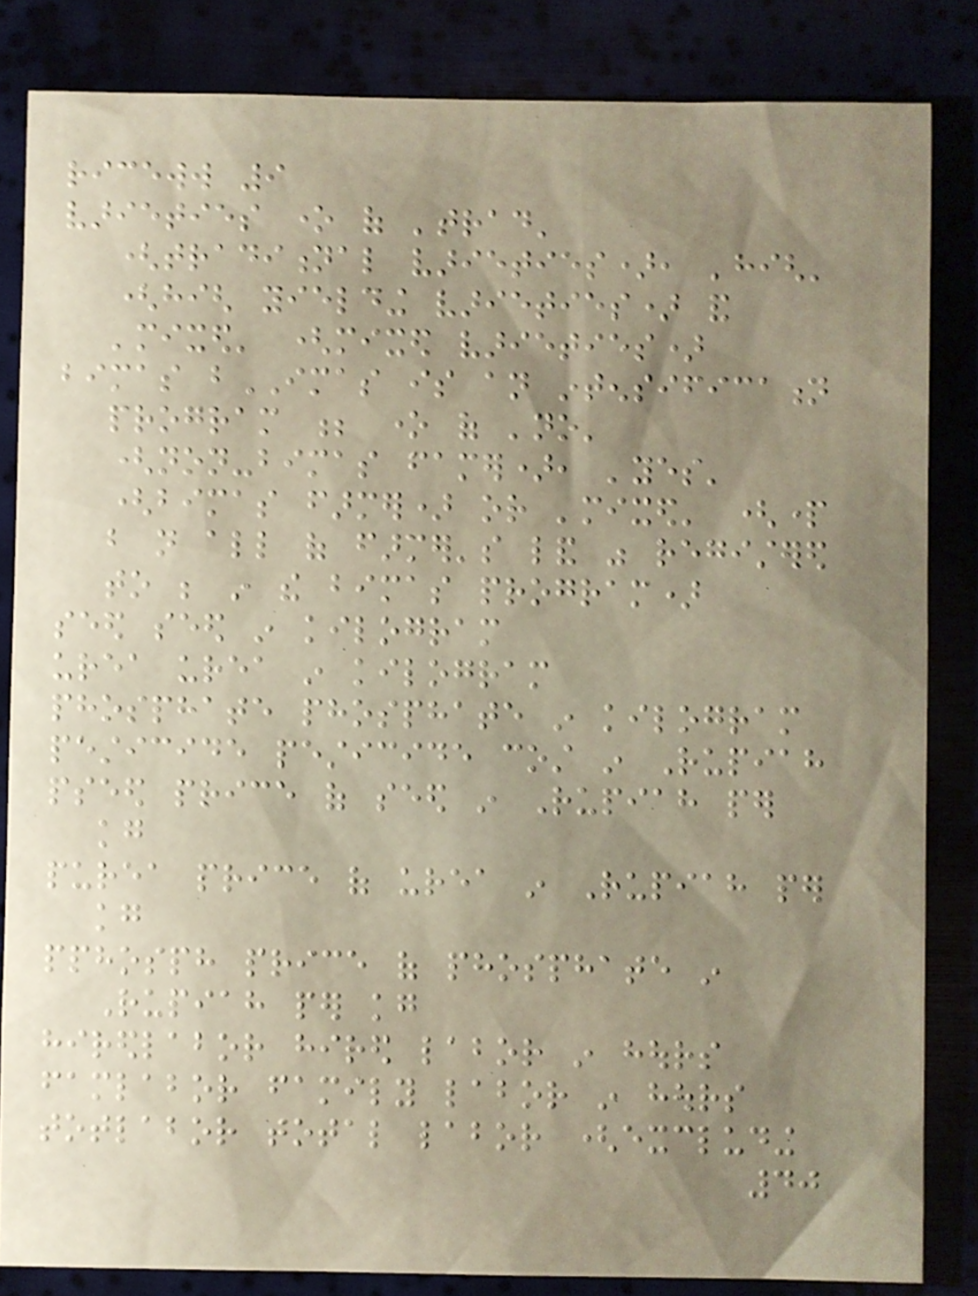riceww 9
varieties one of 'trad'
(traditional varieties), 'high'
(high yielding varieties) and
'mixed' (mixed varieties)
bimas bIMAS is an intensification
program ; one of 'no'
(non-bimas famer), 'yes'
(bimas farmer) or 'mixed' (part
but not all of farmer's land was registered
to be in the bimas program)
seed seed in kilogram
urea urea in kilogram
phosphate phosphate in kilogram
pesticide pesticide cost in Rupiah
pseed price of seed in Rupiah per
kg
purea price of urea in Rupiah per
kg
pphosph price of phosphate in
Rupiah per kg
hiredlabor hired labor in hours
famlabor family labor in hours
totlabor total labor (excluding
40
